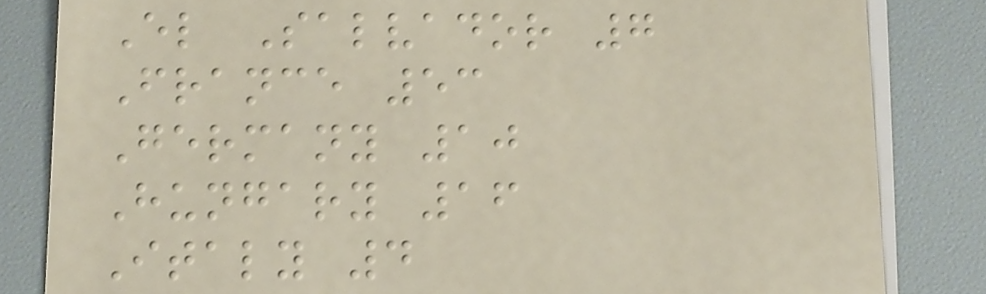El Salvador 7
France 53
Germany 10
Hungary 16
Italy 4
